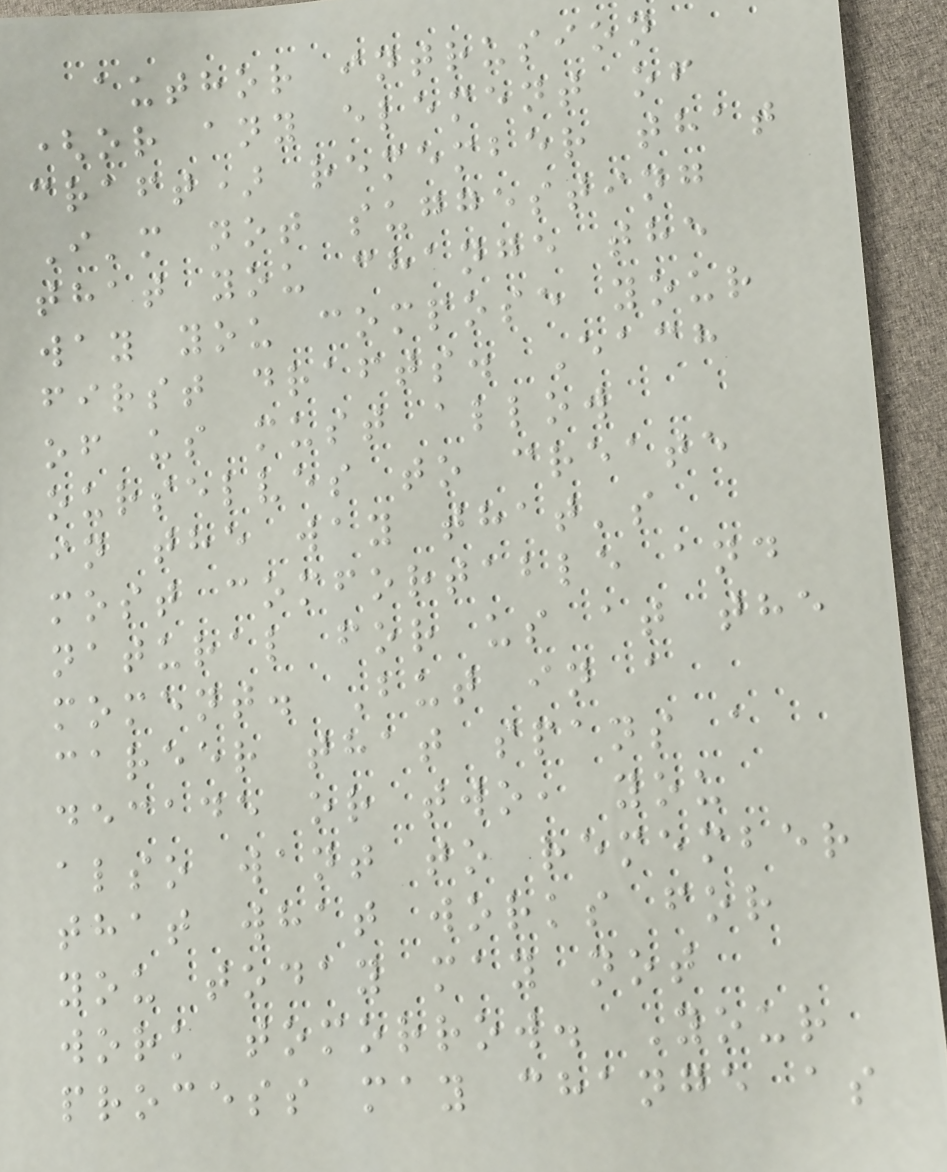author intrusion
(or any element of
craft) remember that
I'm not suggesting
that you change the
way you compose your
first drafts. Each
of us must allow
ourselves to create
in the way that's
most comfortable and
natural for us at the
moment. But in a
career that spans a
decade or two, you
also want to remember
that what works for
you today may not
work tomorrow. Your
process may change as
